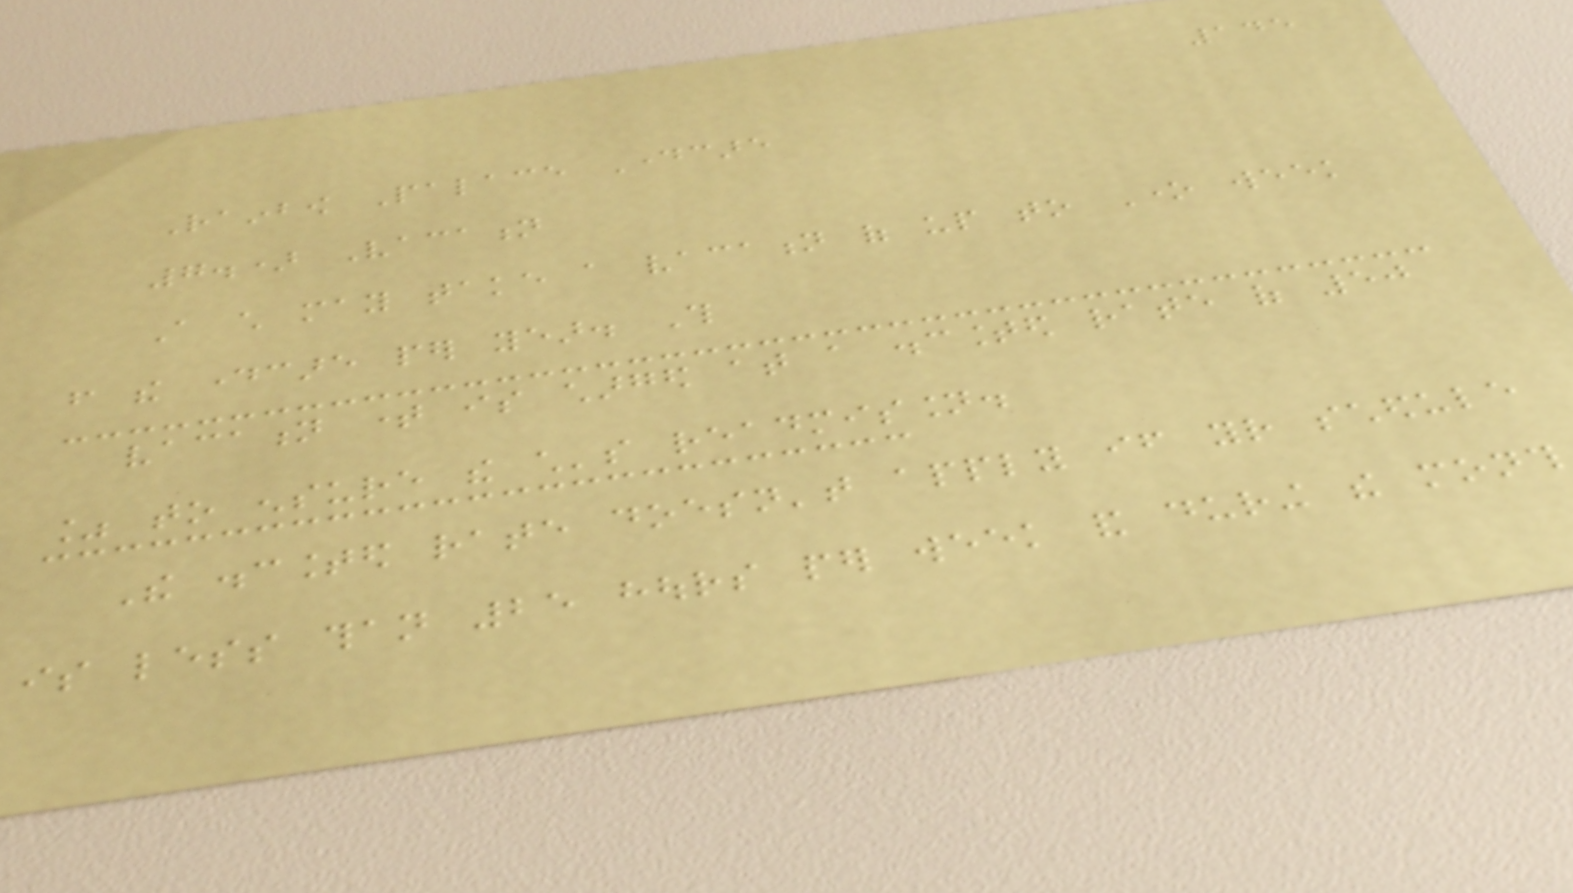145
Rainbow Palace Daycare
7.) Vacation
A child may take a vacation of up to One week
from the daycare per year. This
vacation time is charged at a discounted rate of 50
% to ensure the child's readmission.
The discounted rate doesn't apply if your schedule
is less than 25 hours per week and during the month
